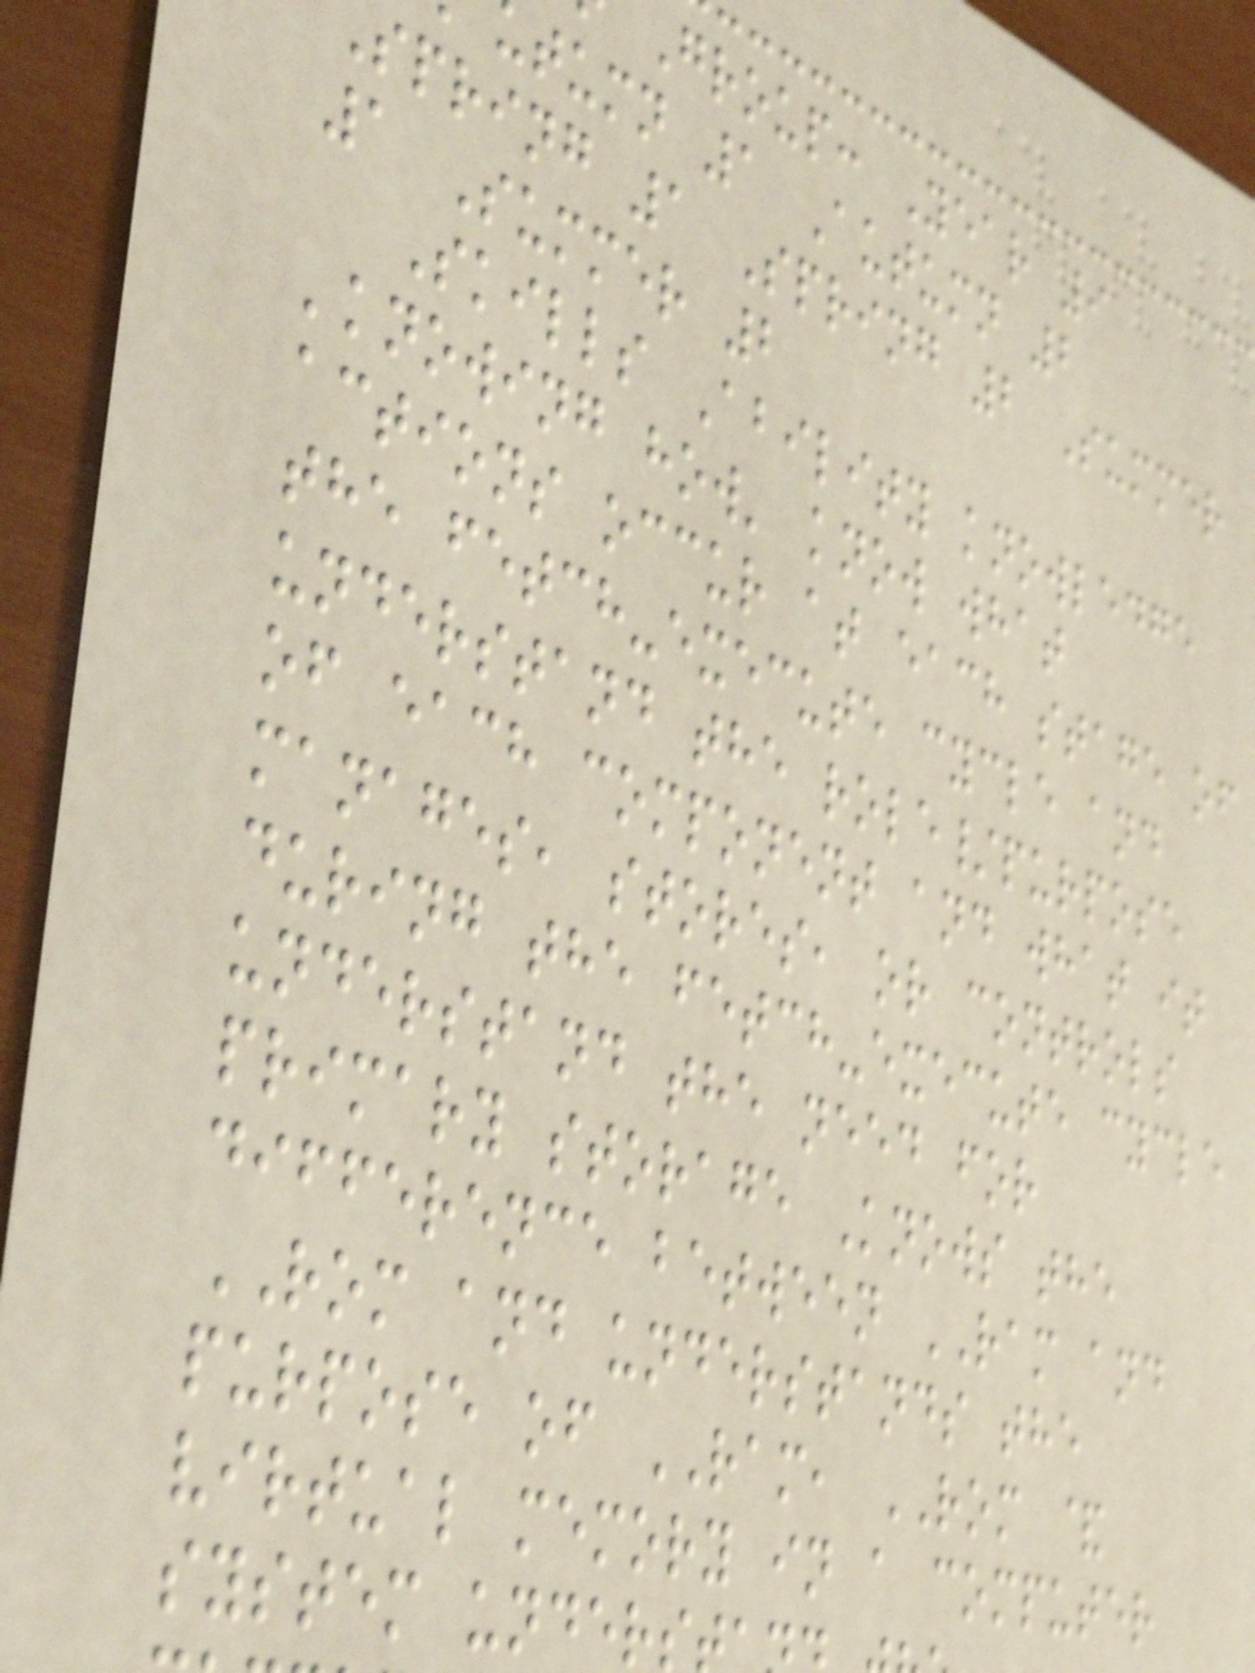Group: Year 9
tumn 1 Autumn 2
spring 1 Spring 2 Summer
1 Summer 2
Skills Ability knowledge
'knowing how' know what
actions occur at each stage of
the fetch-execute cycle and
understand the role/purpose
of each component and what it
manages, stores, or controls
during the fetch-execute cycle
understand the need for
primary storage Knows the
difference between RAM and
ROM and understands the
purpose of RAM, ROM &
virtual memory in a computer
system unders
